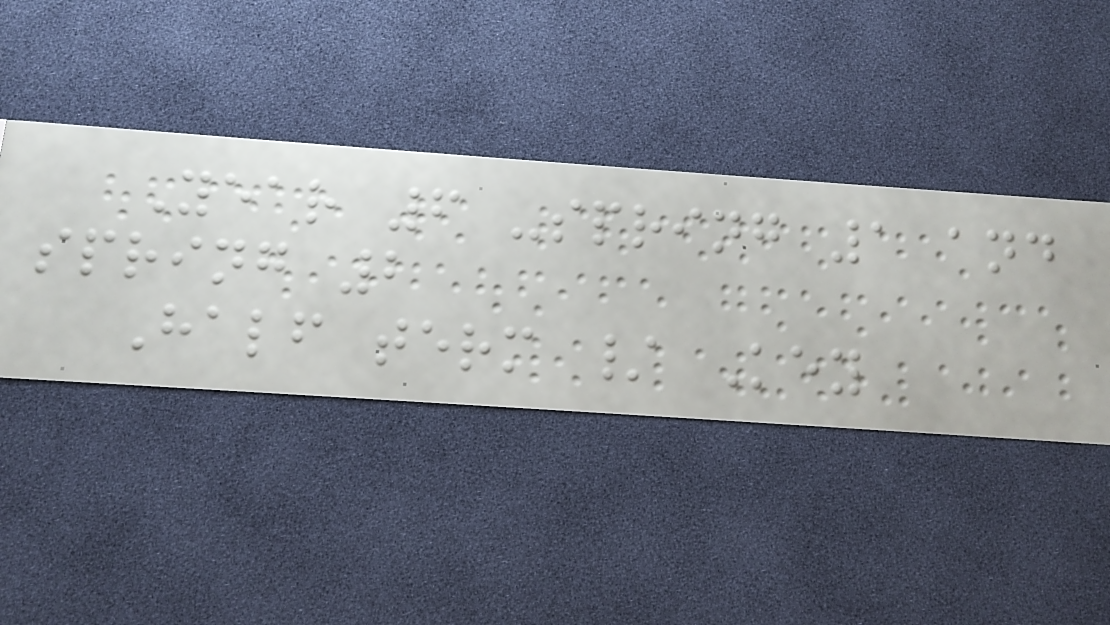Year 6 -spring 1 and
spring 2
Half term / Key
